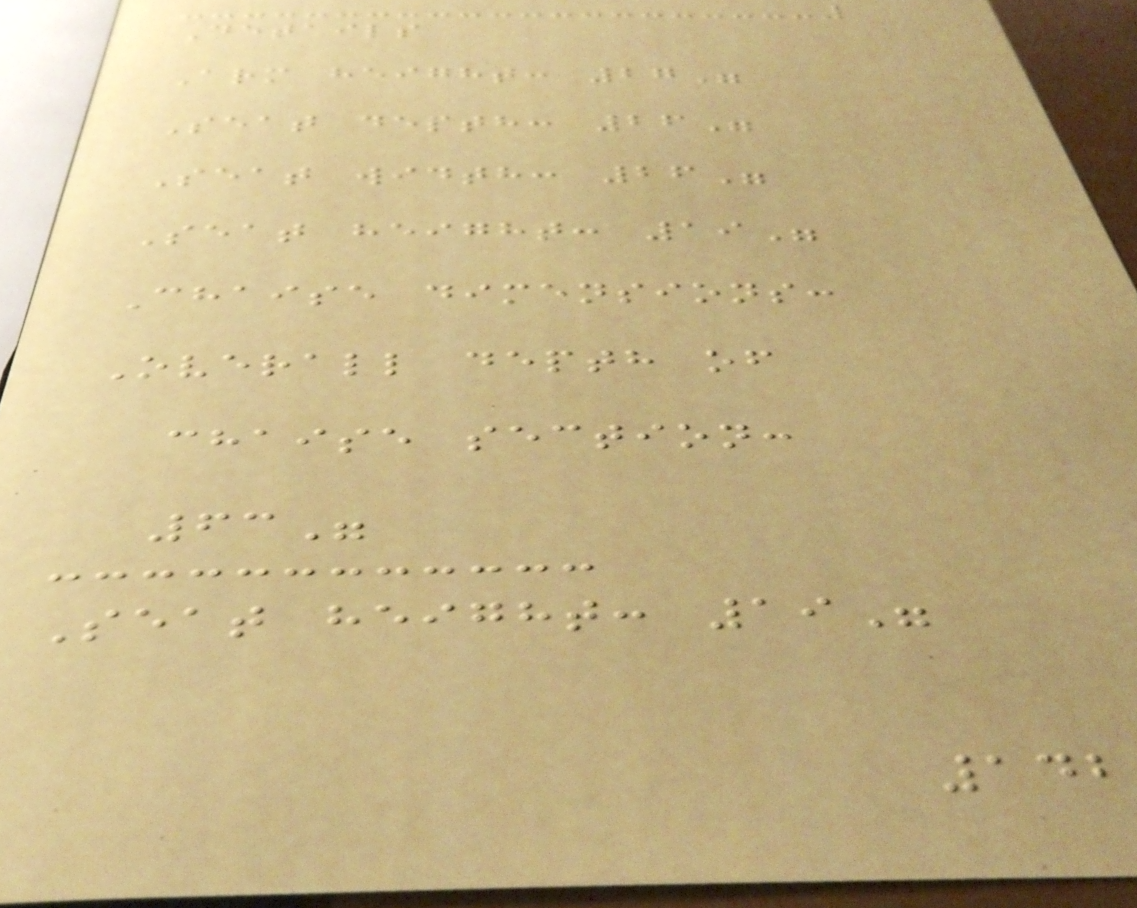Details
Arm height: 27"
Seat depth: 26"
Seat width: 26"
Seat height: 19"
Chaise dimensions:
Overall depth of
chaise section:
63"
Seat height: 19"
142
